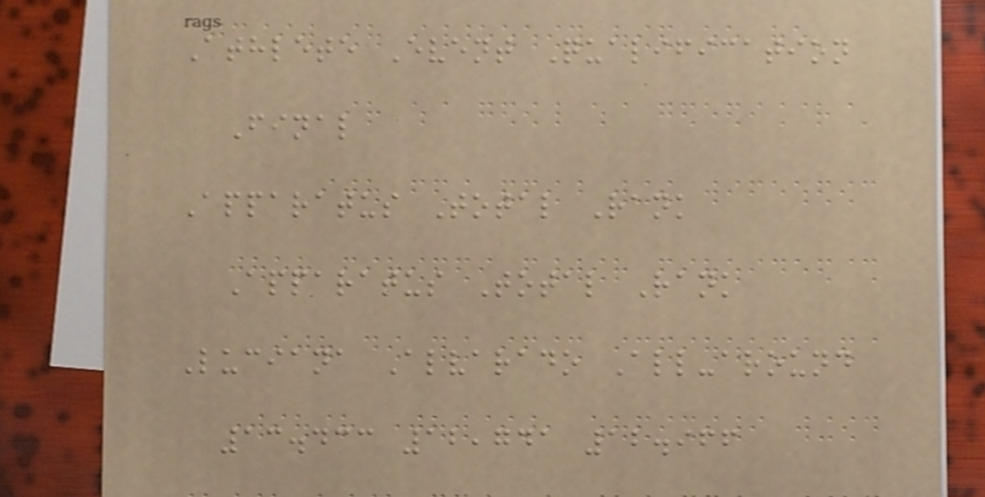Athlete Event Qualification
Final
Apparatus Total Rank
Apparatus Total Rank
Luciana Alvarado All-around
13.433 12,741 12.966
